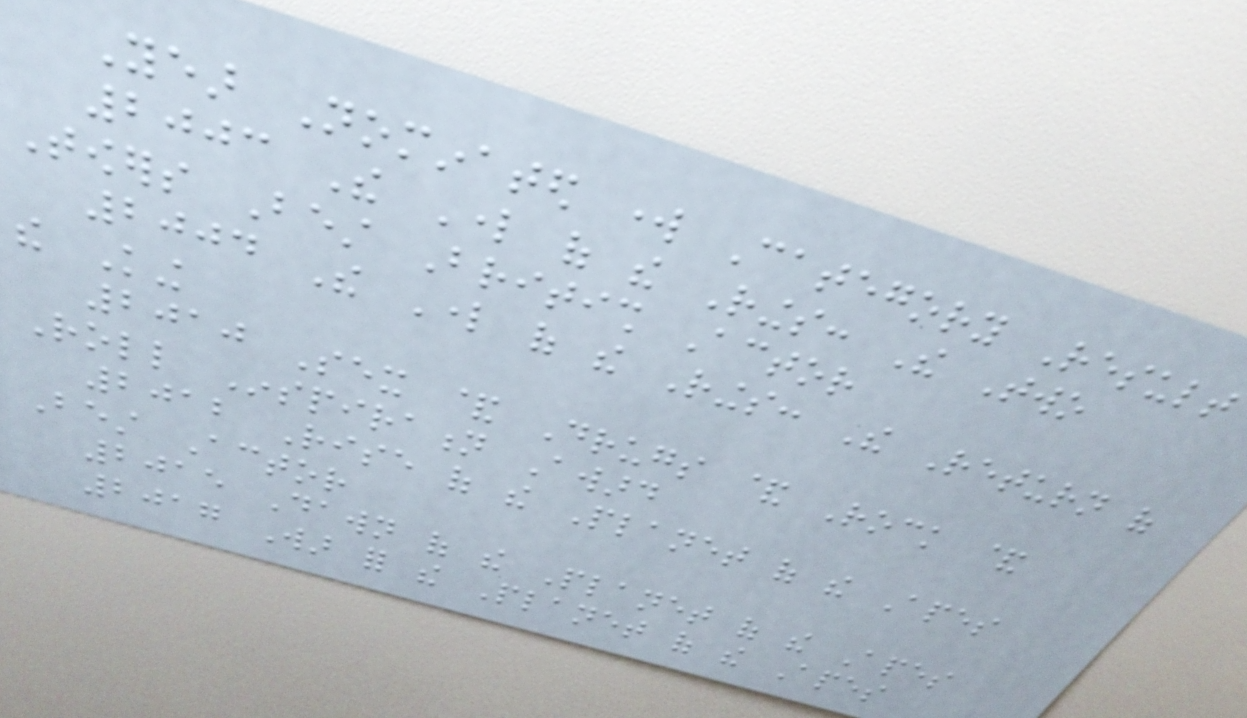Year Nominated work Category Result
2003 The Lord of the Rings: The Two
Towers Best British Actor
2004 The Lord of the Rings: The Return of
the King
2010 Sex & Drugs & Rock &
Roll Inspiration Award
2012 Rise of the Planet of the Apes
Best Actor
2015 Dawn of the Planet of the Apes
2017 War for the Planet of the Apes
